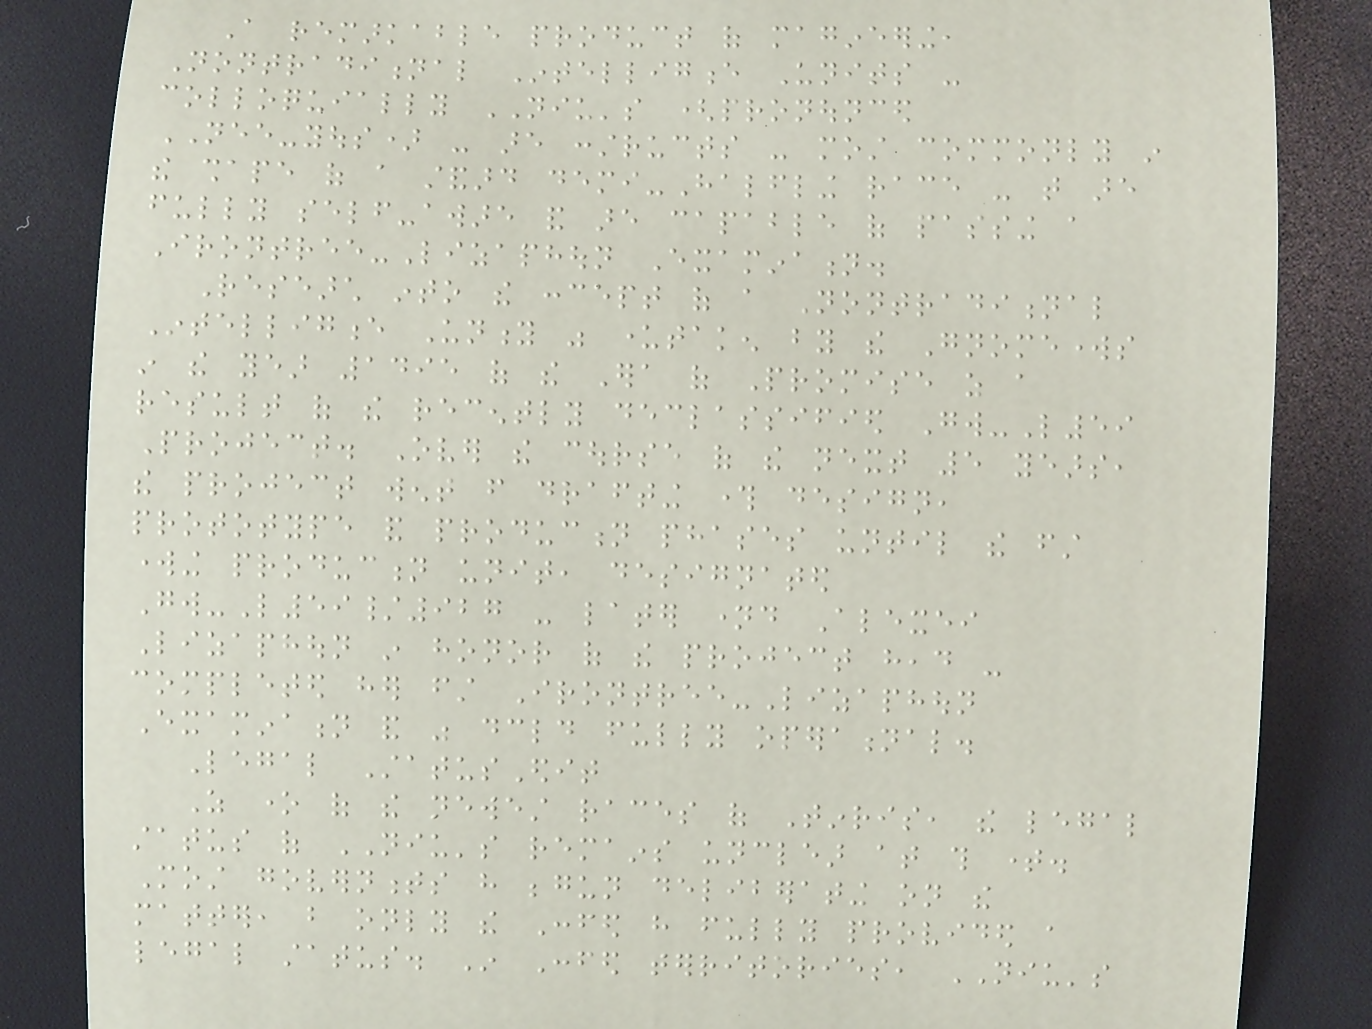A remarkable product of magineering,
Nontraditional Intelligence Units -
colloquially NIU's (pronounced
NEE-yous) - are constructs - most commonly in
the shape of a standard demi-Halfling race - that are
fully self-aware and are capable of passing a
Irontree-Lizaphoun Examination.
Research into the concept of a Nontraditional
Intelligence Unity was undertaken by the Gnomeworks
in the year 1495 of the Era of Promise as a
result of the recently declassified Gw-L59
Project. Over the course of the next 5 years,
the project went from drafting through design,
prototype and production phases until the first
working production unit, designated
Gw-L59/927 - later named Alexei
Lizaphoun in honor of the project head -
completed her first Irontree-Lizaphoun
Examination and was declared fully operational.
Legal StatusEdit
As one of the newest races of Tinris, the legal
status of NIU's remains unclear at this time.
Most governments have begun deliberating on the
matter, but only the Confed have fully provided a
legal status. In Confed territories, NIU's
